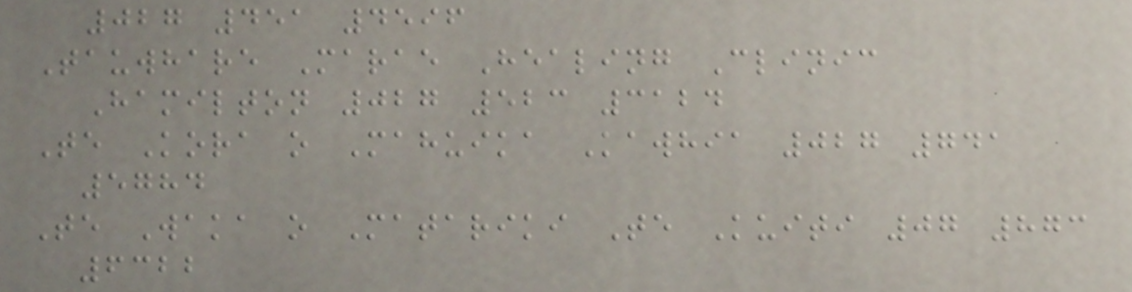027 451 4596
Tauwhare Marae Healing Clinic
Hamilton 027 523 3124
Te Kora o Mahuika Kawhia 027 741
5784
Te Waka o Matariki Te Kuiti 07 873
6322
